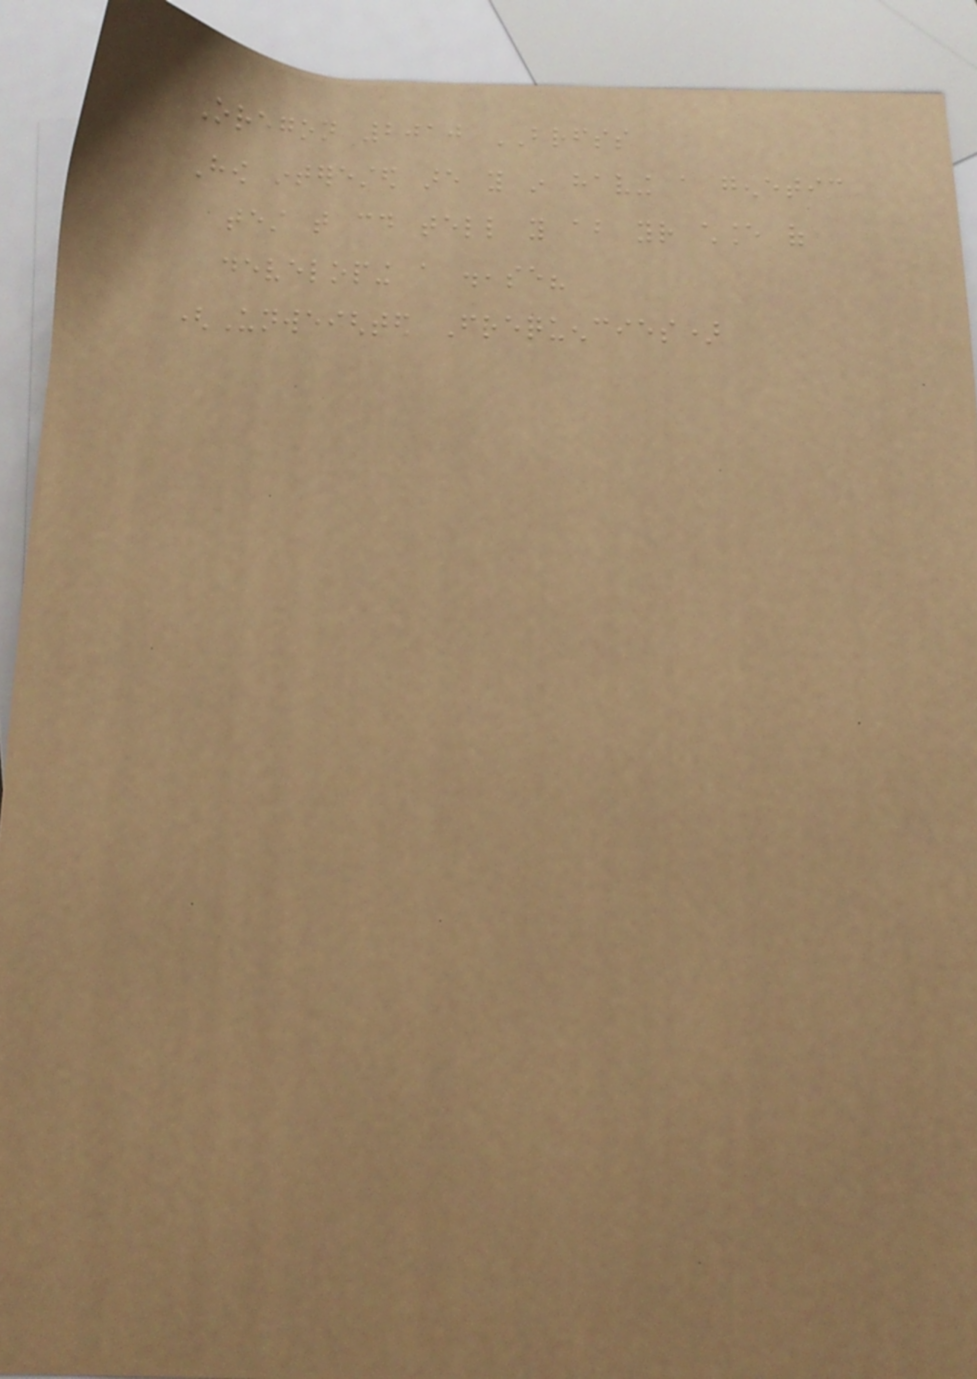Oregon 2010 BRFSS
How interested are you in having a genetic
test that could tell you about your chance of
developing a disease?
(Unweighted Frequencies)
